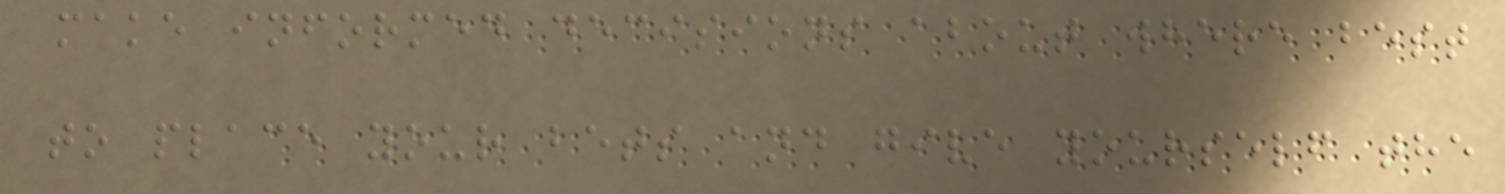make informed decisions about where best
to place your bets and give yourself the
